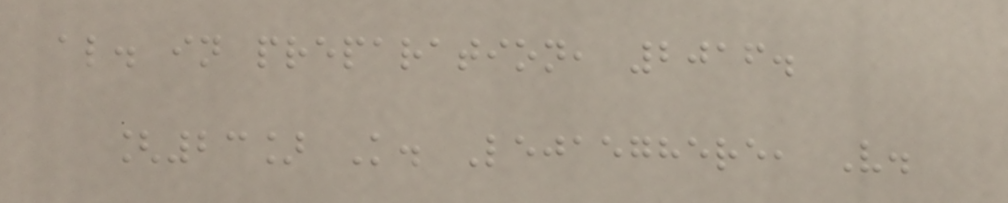al. in preparation, 2016.
[23] K. Lejaeghere, V.
